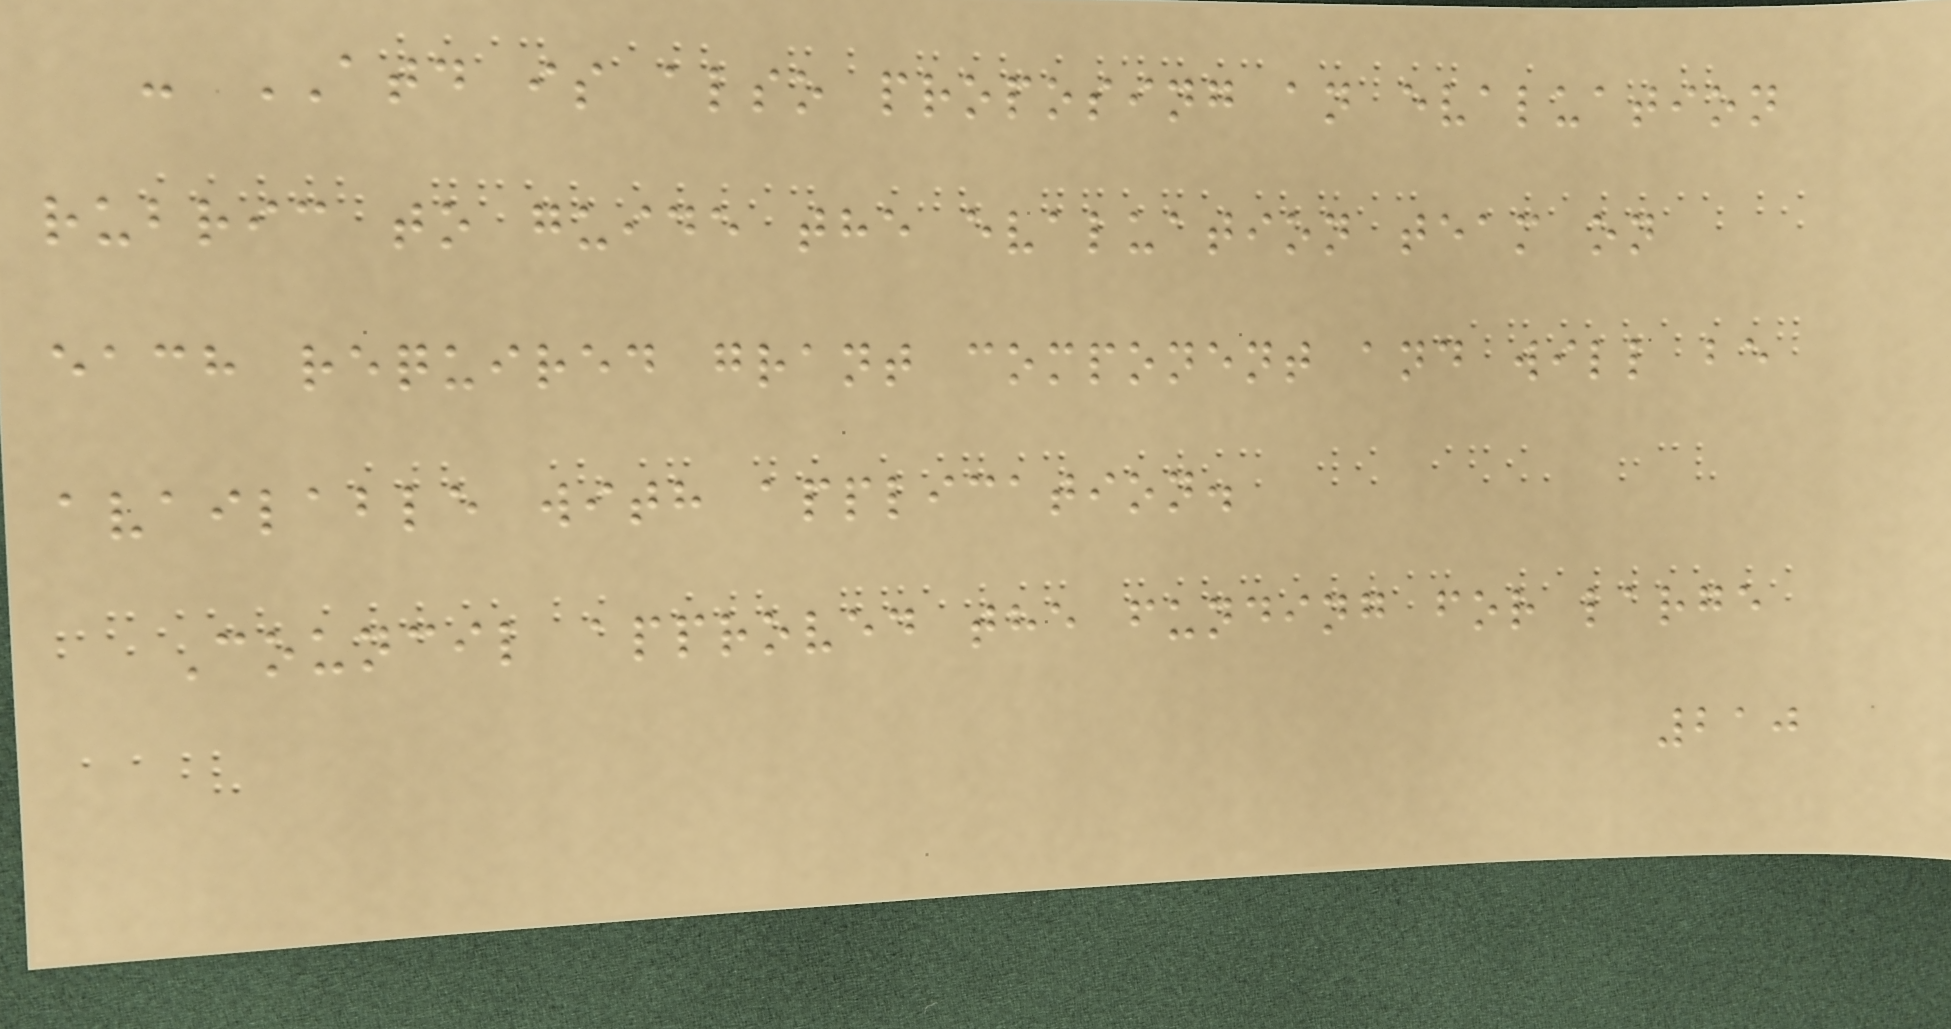- ATD is also proposing an evaluation
rubric to guide the evaluation team on
each required grant component and will be
available with application.
Council approved the funding for large
210
